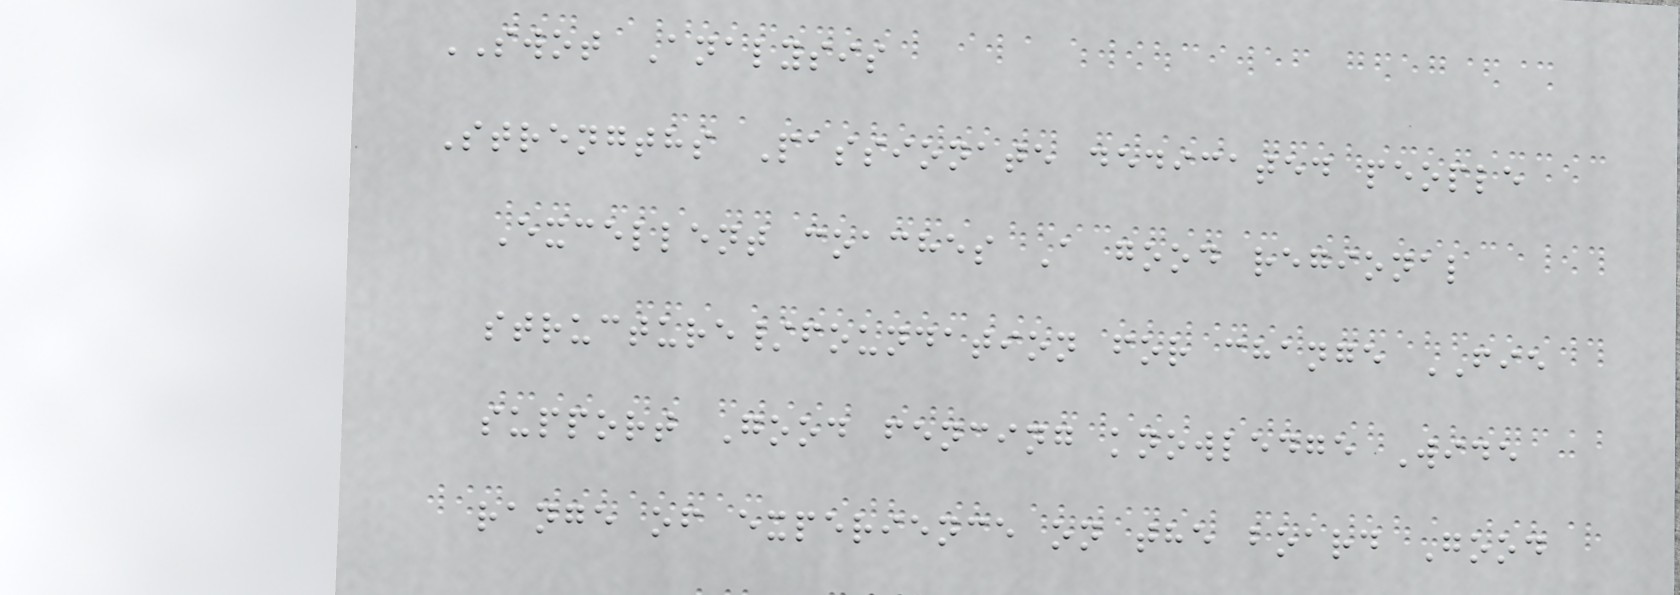SWOT Analysis
Strengths Passionate dedicated people
Excellent coaches A good regional
structure/foundation for change FIE
support Good fencing knowledge Wide
range of experience on the board Good
